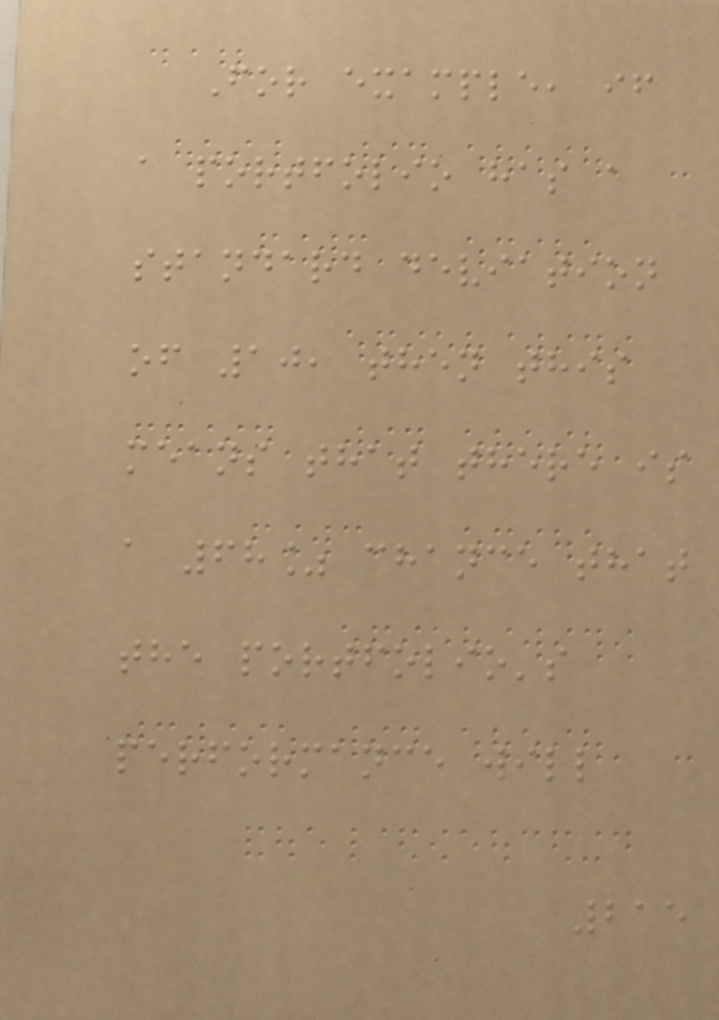For example, if
a portfolio has a
standard deviation
of 10, then this
means that there is
a 68% chance that
the portfolio's
performance will
215
